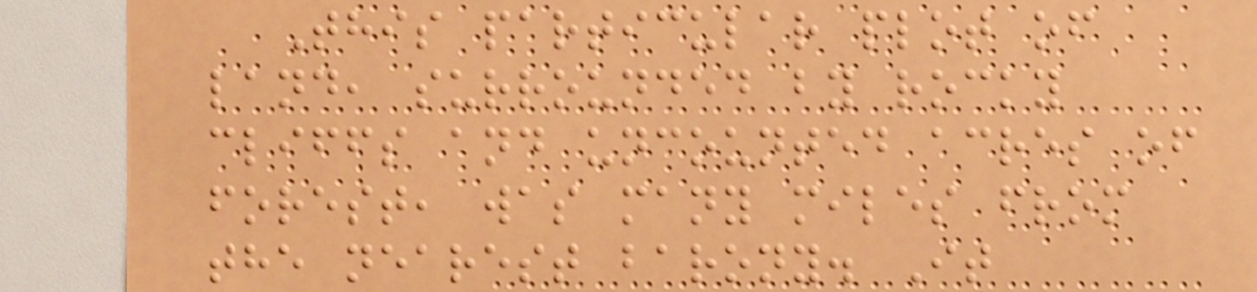This particular plot of
land, surrounded by rocky
cliffs and uncounted acres of
forest, was many miles from
the nearest barony. It
